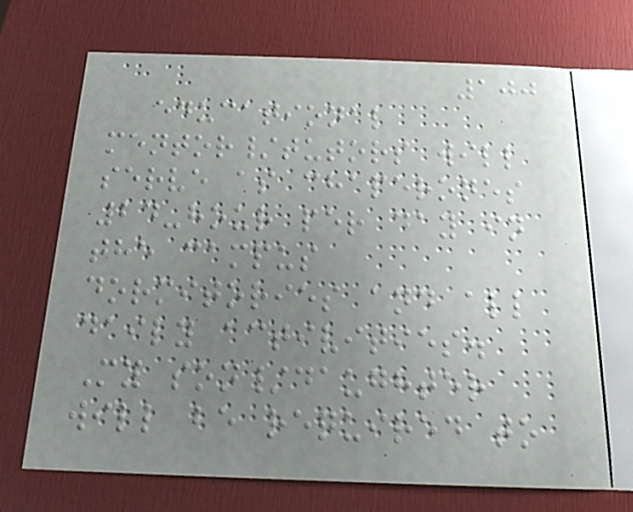100
educational
mentor/tutors will
serve as chaperones
24-hour per day in
the campus
dormitories and all
daily activities.
My son/daughter
will be required to
